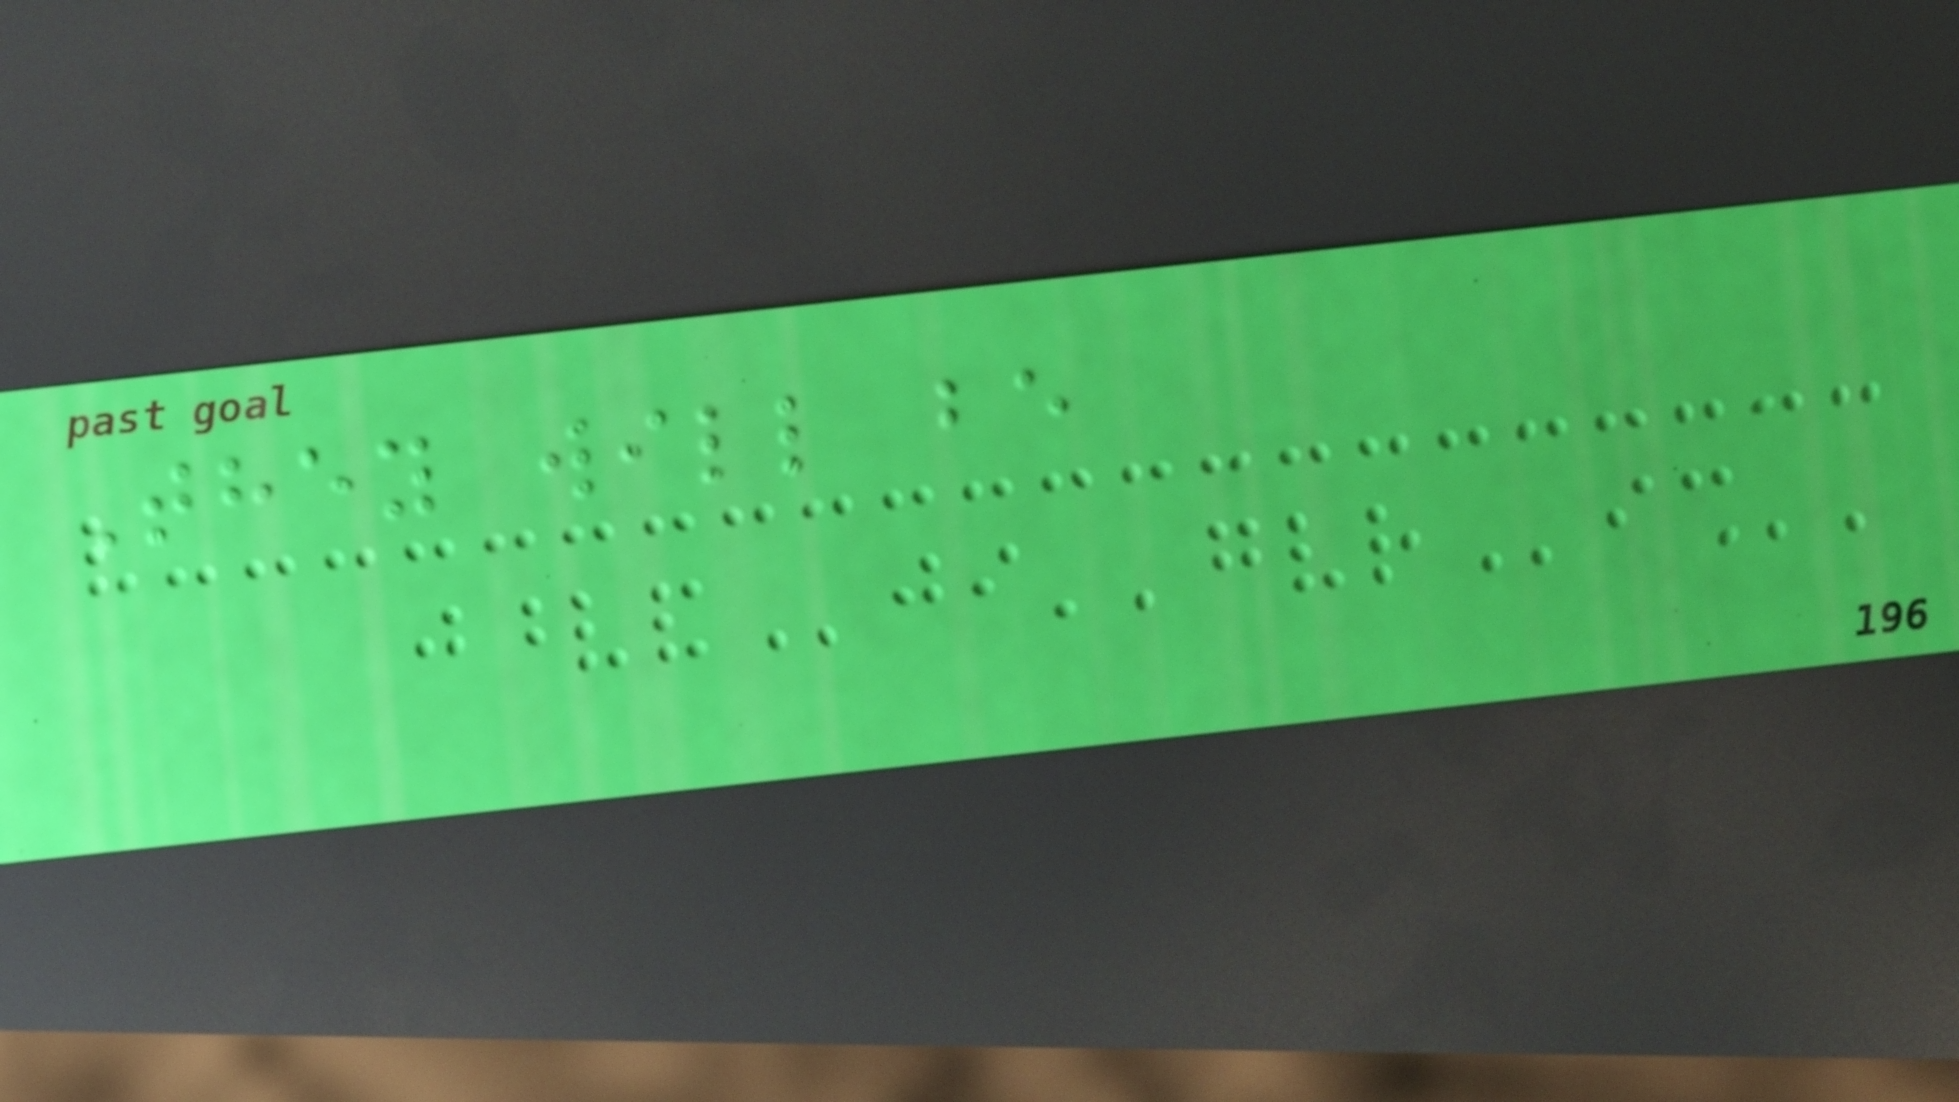They will be
